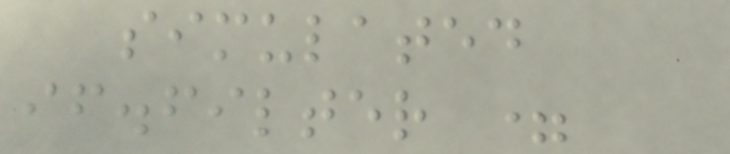simulated
if.filter =
